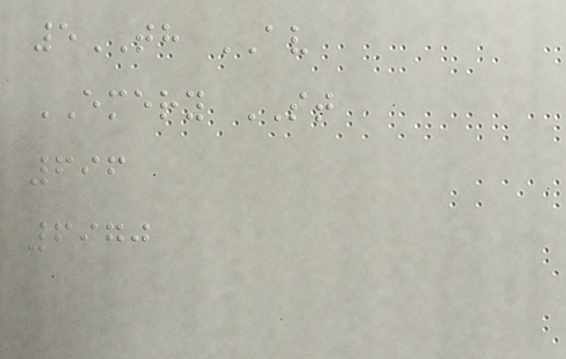5TH AV
EMERY ST
696
6970
